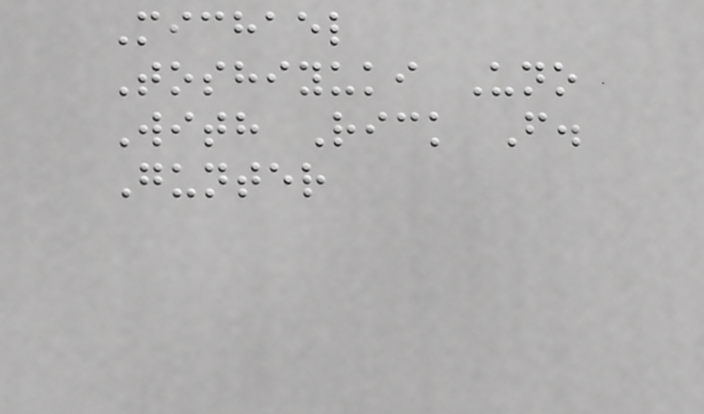Michael
Toshiyuki Uno
With Rick F.
Gunter
